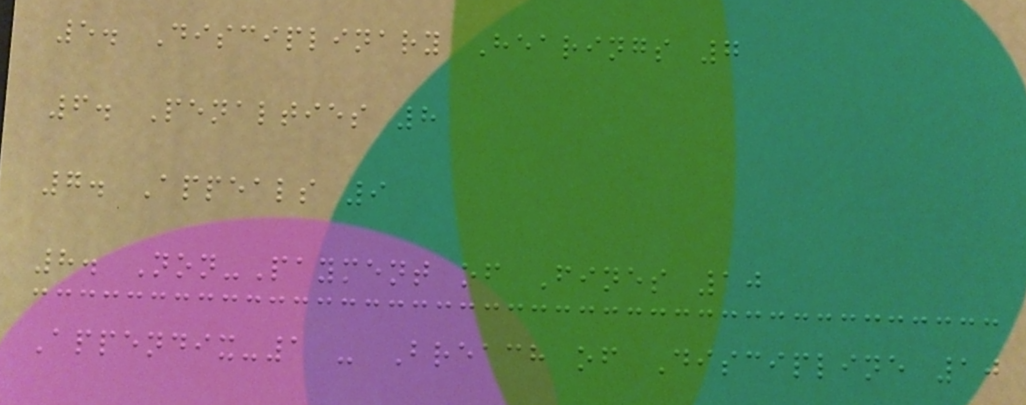5. Disciplinary Hearings 7
6. Penalties 8
7. Appeals 9
8. Non-Payment of Fines 10
Appendix-1 - Breach of Discipline 10
